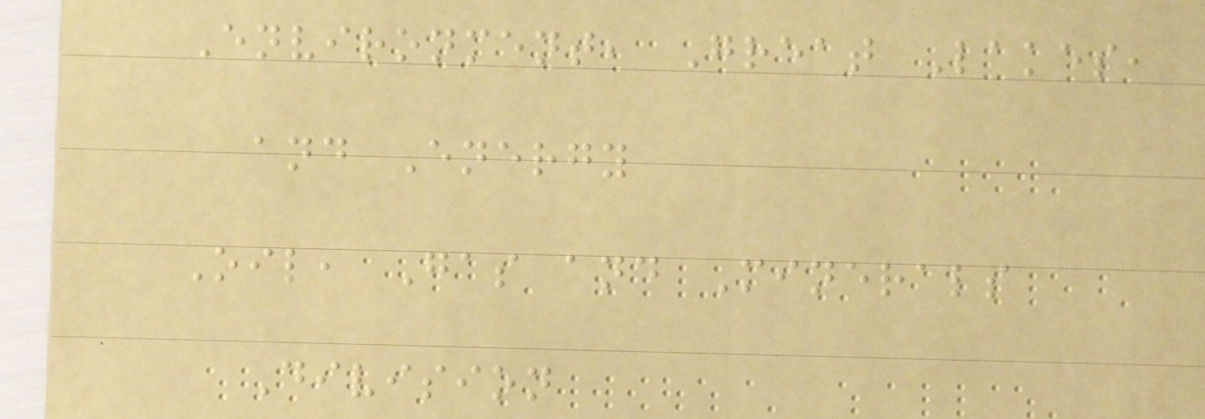Environment, Great Lakes,
and Energy
Oil, Gas and Minerals
Division
